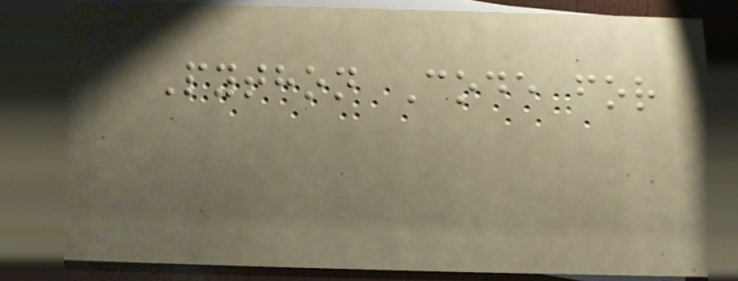Python Code for
